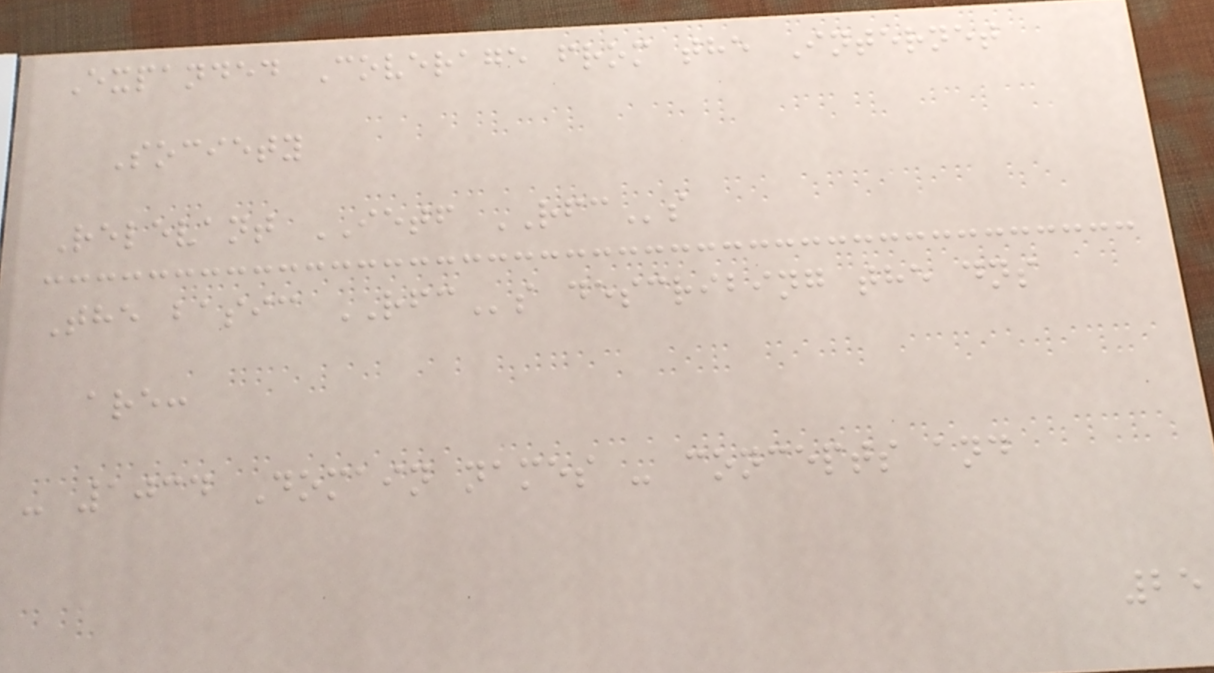Expanded Coverage from the Internet
Society
Relevant IETF RFCs
The basic RFCs describing the dns
are:
- 1034 Domain names - concepts and
25
